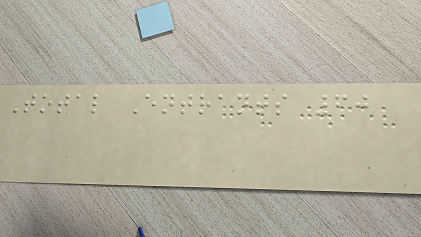Total Entrants 60
